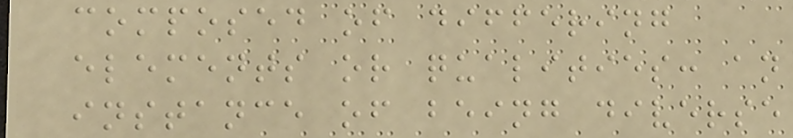composed of differing
elements or qualities: an
instance of being diverse
